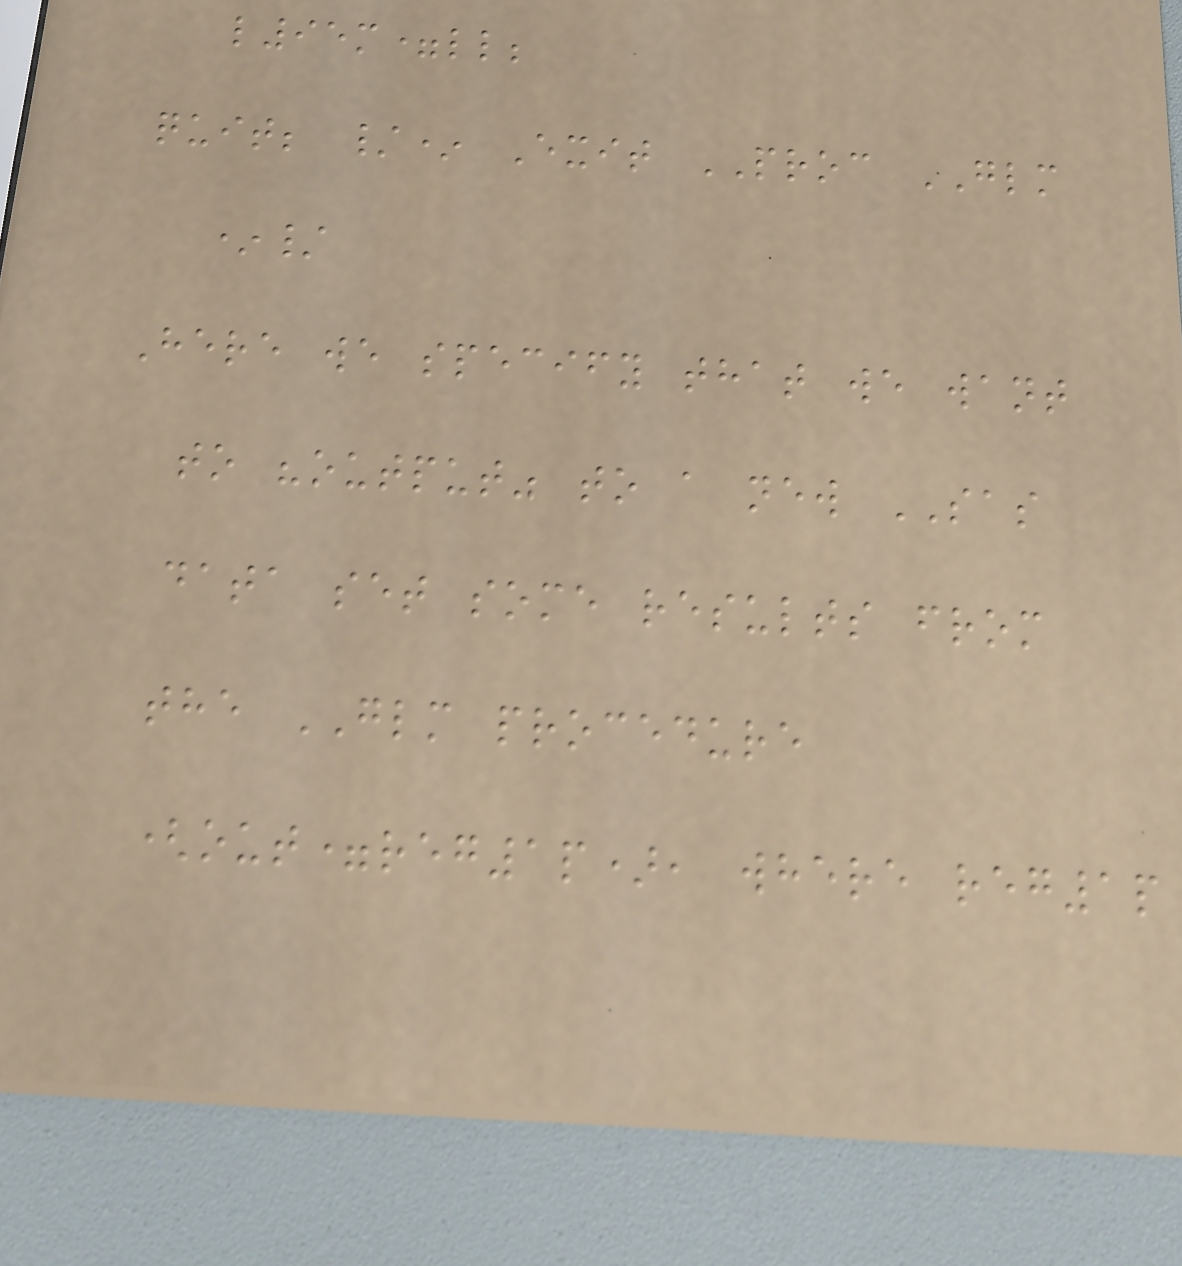l95m=ll;
quit; /* Exit PROC GLM
*/
Here we specify that we want
to "output" to a new SAS
data set some results from
the GLM procedure
(out=reg1p), where reg1p
